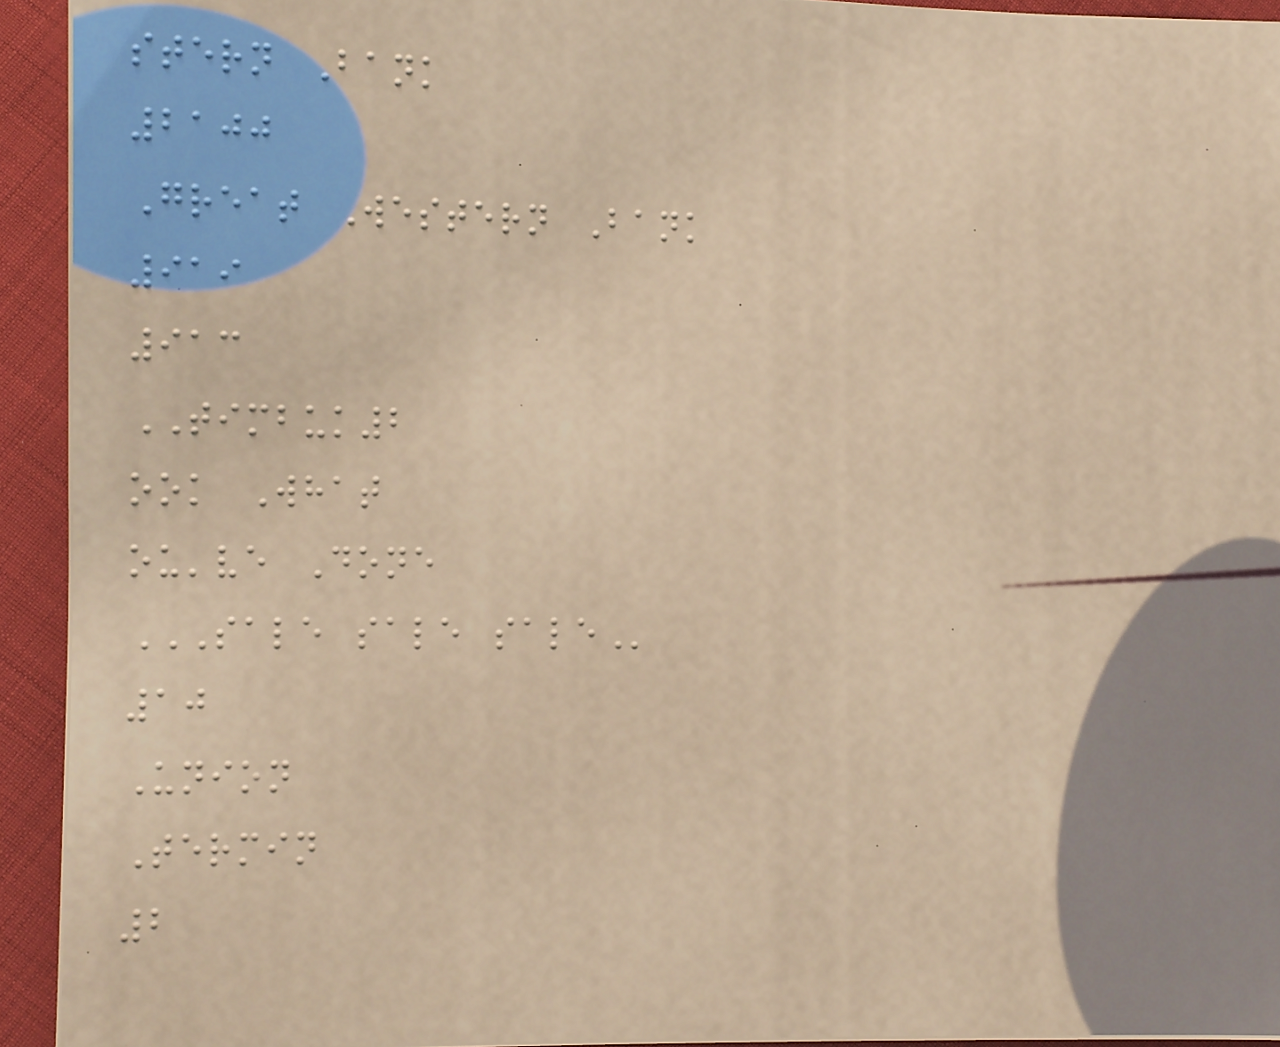stern Bank
2100
Great Western Bank
919
913
TIMBUK2
ook What
ou've Done
SALE SALE SALE
10
Union
Termin
2
